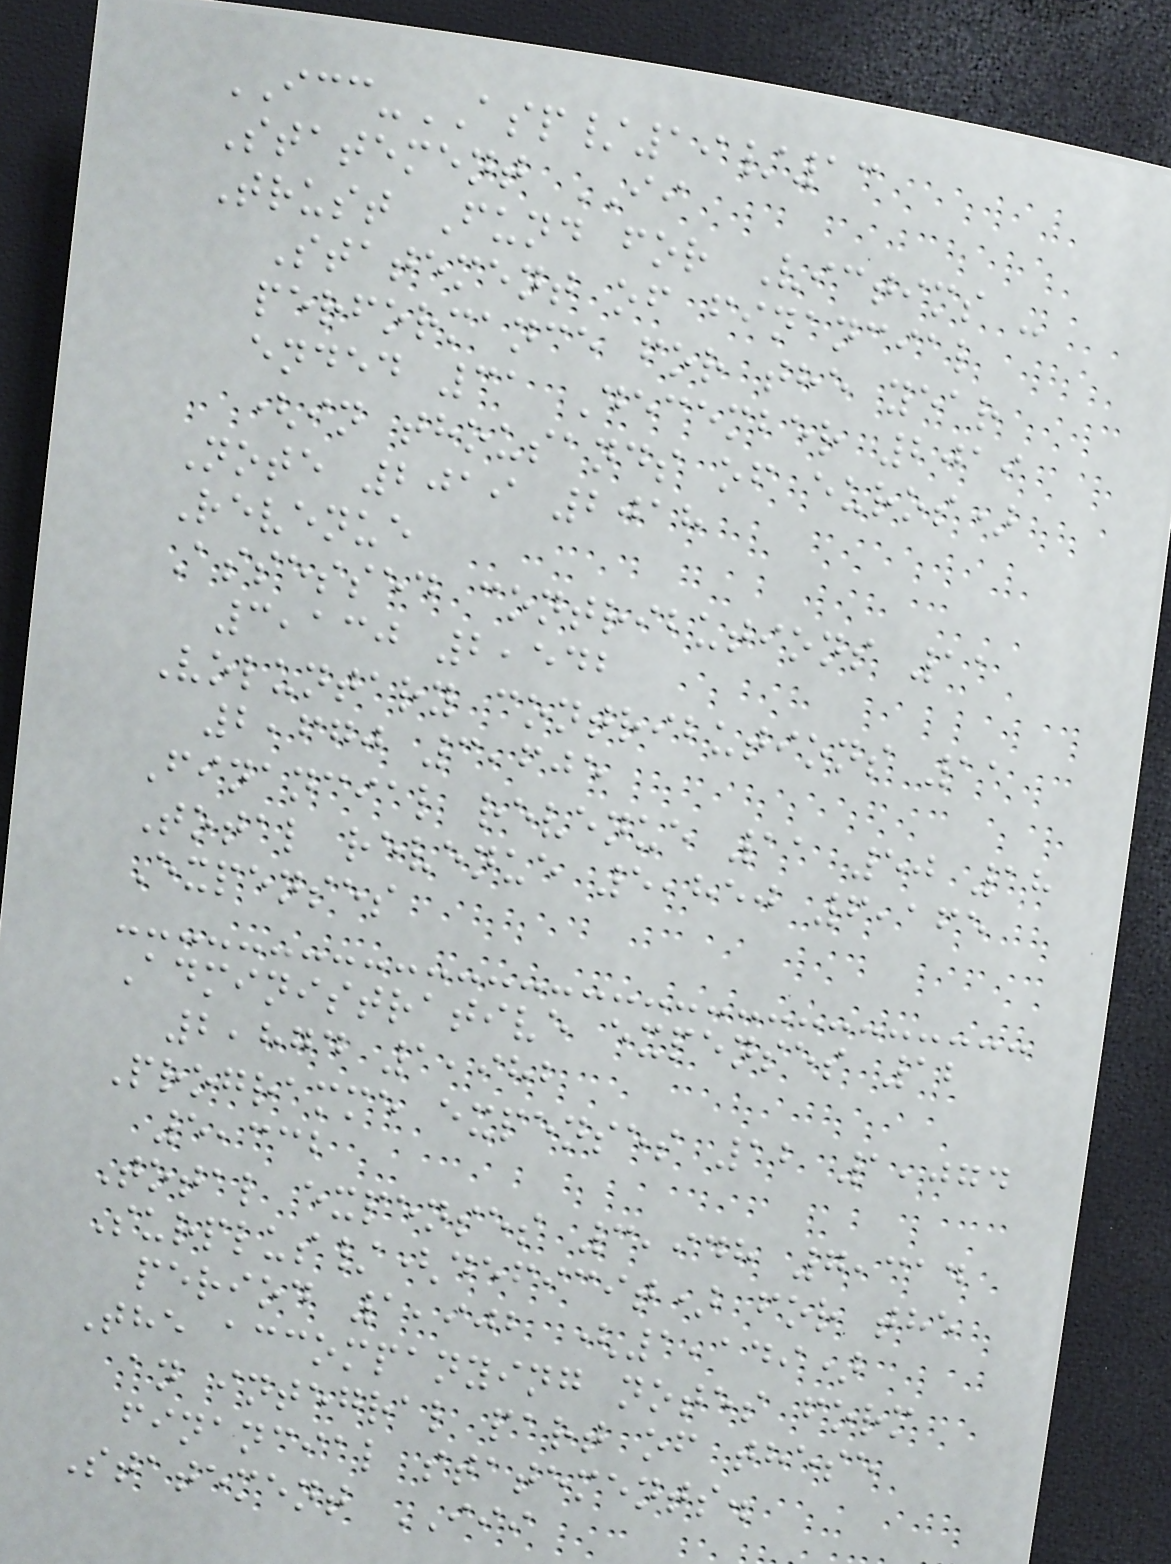ICC-ASP/19/13
Statement II
Trust Fund for Victims -
Statement of financial
performance for the year
ended 31 December 2019
(in thousands of euros)
Note 2019 2018
Revenue
Assessed contributions 11
3,130 2,542
Voluntary contributions 11
2,670 3,605
Financial revenue 11 50 18
Total revenue 5,850 6,165
Expenses
Administrative expenses 12
2,874 1,982
Programme expenses 12 1,074
5,332
Total expenses 3,948 7,314
Surplus/(deficit) for the
period 1,902 (1,149)
The accompanying notes form
an integral part of these
financial statements.
Statement III
